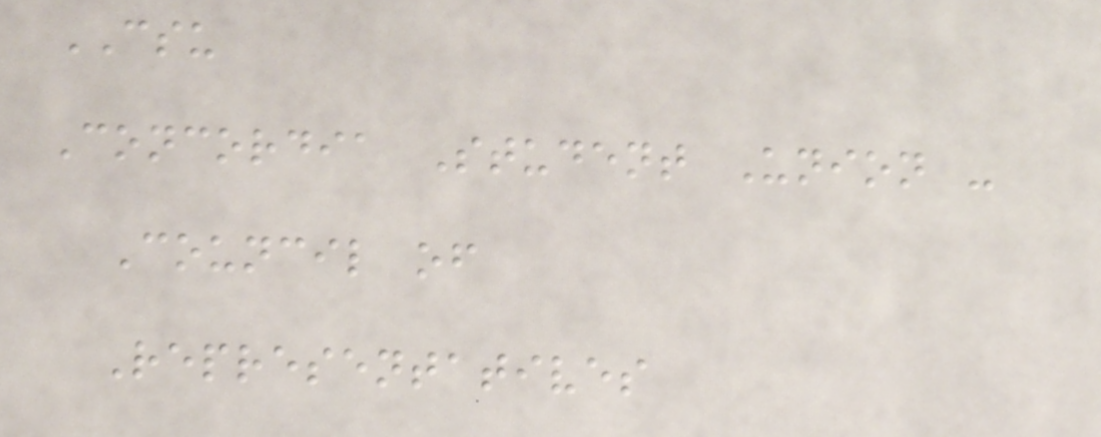CSU
Concordia Student Union -
Council of
Representatives
